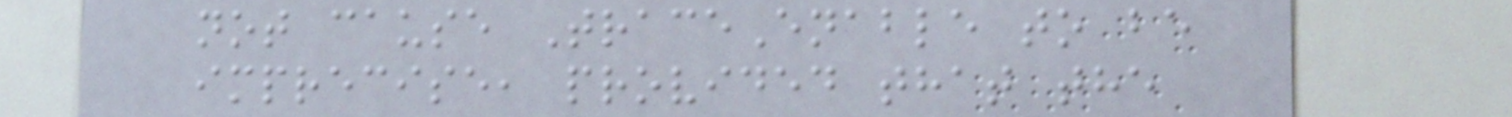not cause TraceEnable to be
imprecise, provided that the
